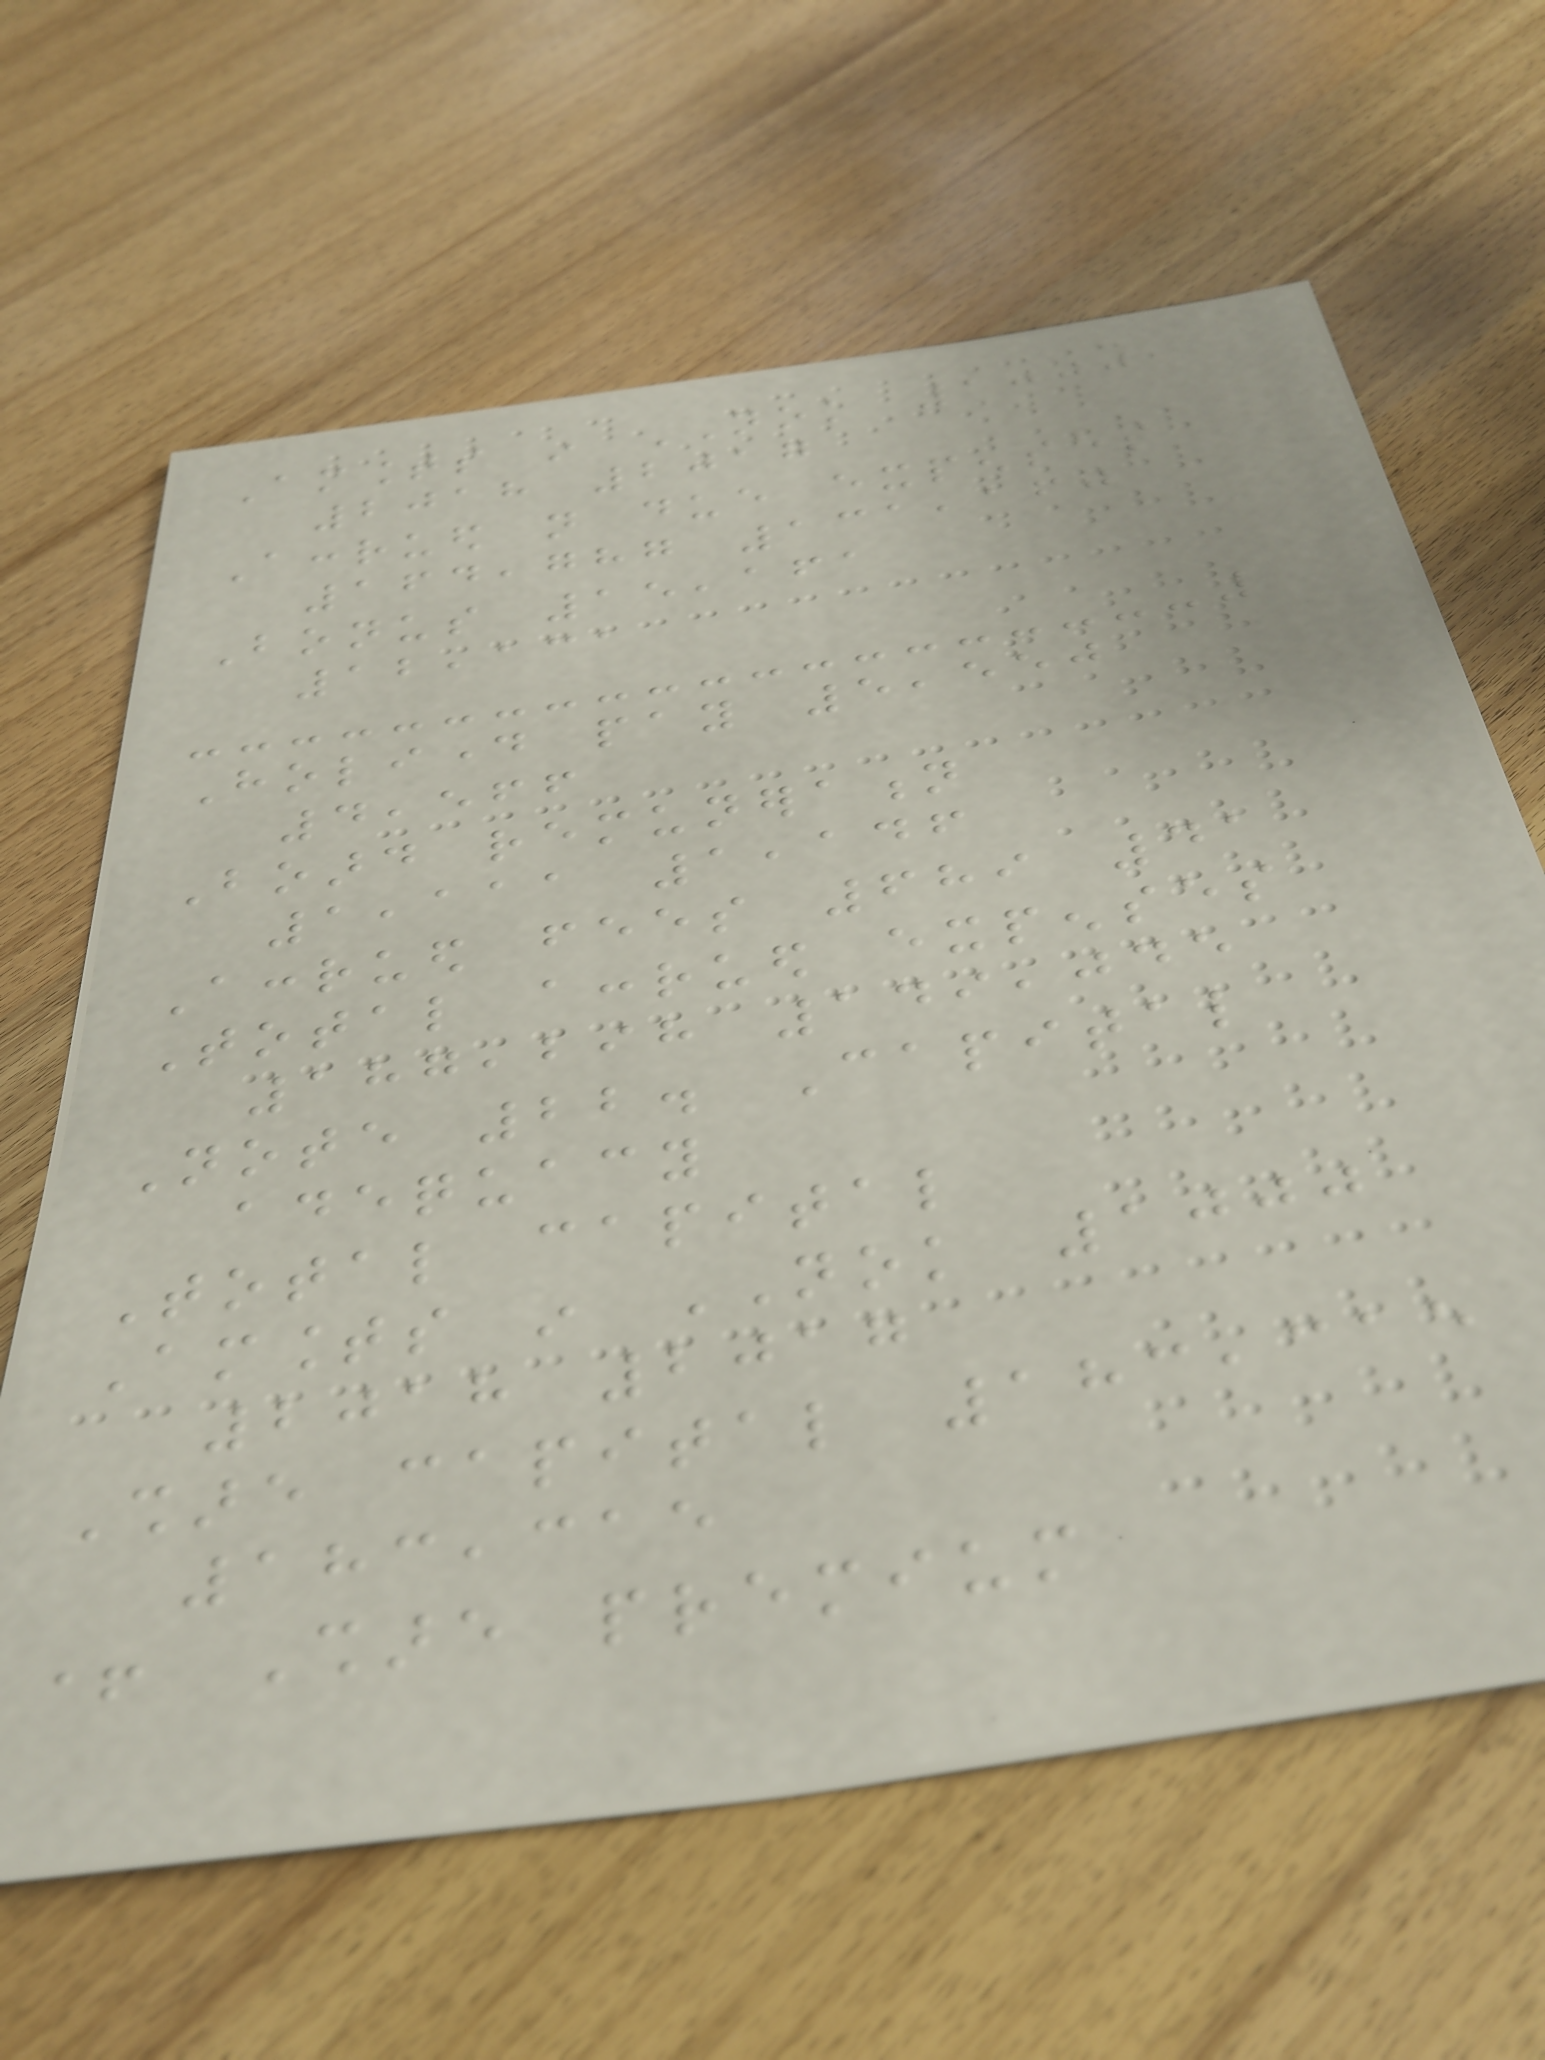Amounts in NOK 1000
2018 2017
Accrued not due expenses
164,787 131,160
Bonus 15,161
12,131
Holiday pay 5,550
4,566
Board remuneration
1,111 1,146
Accrued fees 689 41
Total accrued expenses
187,298 149,045
Note 22. Capital
adequacy
Total capital
Amounts in NOK 1000
2018 2017
Share capital 183,315
183,315
+ Share premium
